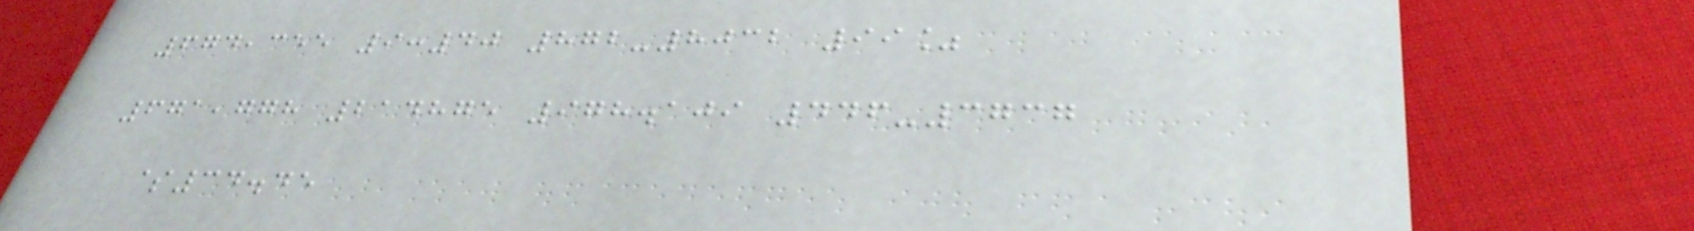674,355 9:40 872-8032 99%
671,778 214875 978.109 446-3737
$34.45
